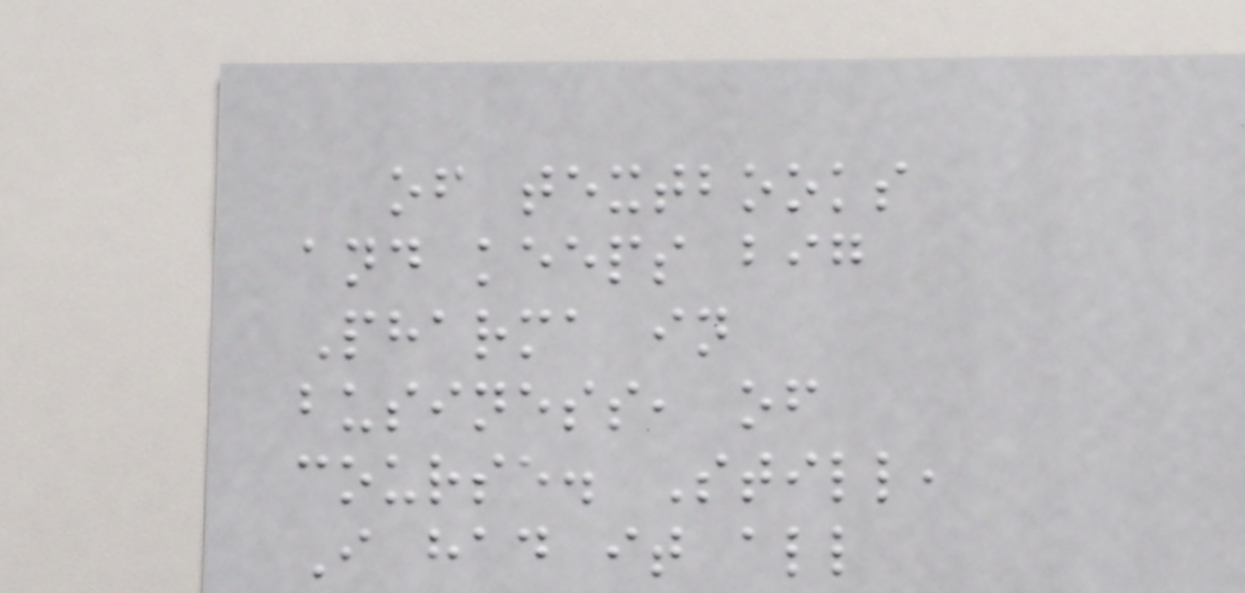of textbooks
and keeps big
Pharma in
business, of
course. Still,
I had it all
